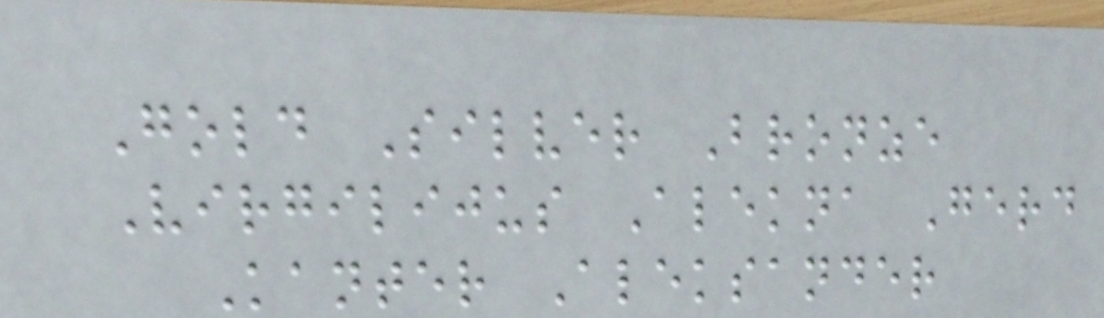Gold Silver Bronze
Virgilijus Alekna Gerd
Kanter Aleksander
